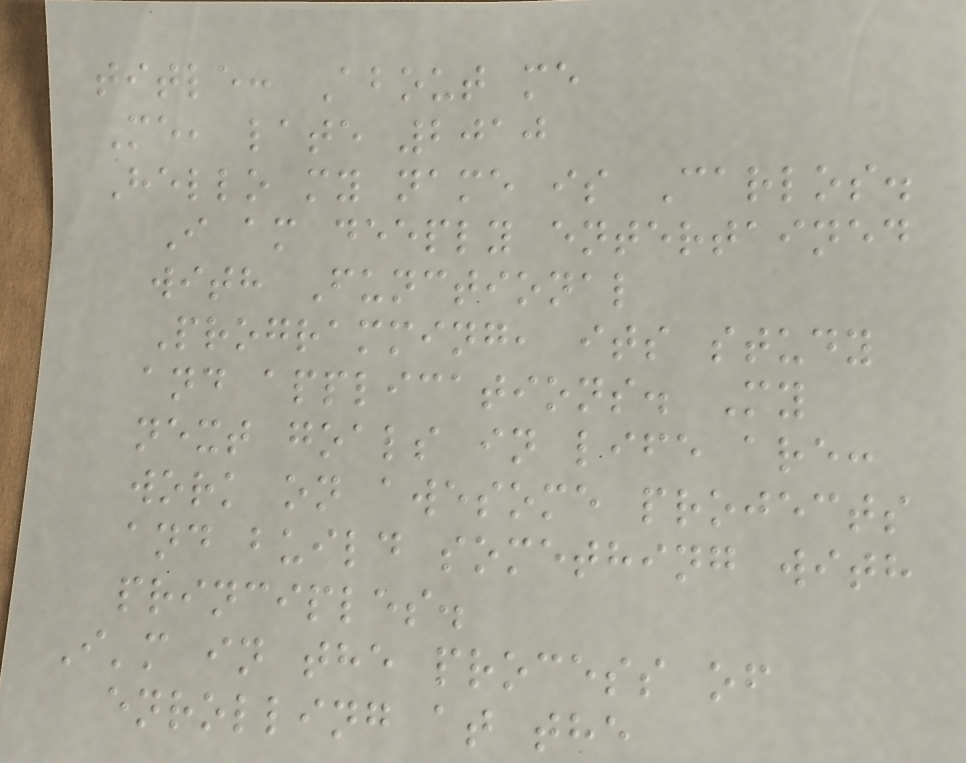title: About me
Me, late 2010
Hello my name is Carlos.
I am deeply entertained
with Functional
Programming, its study
and applications. My
next goals in life are:
work on awesome projects
and build something with
principles.
I'm in the process of
enrolling at the
